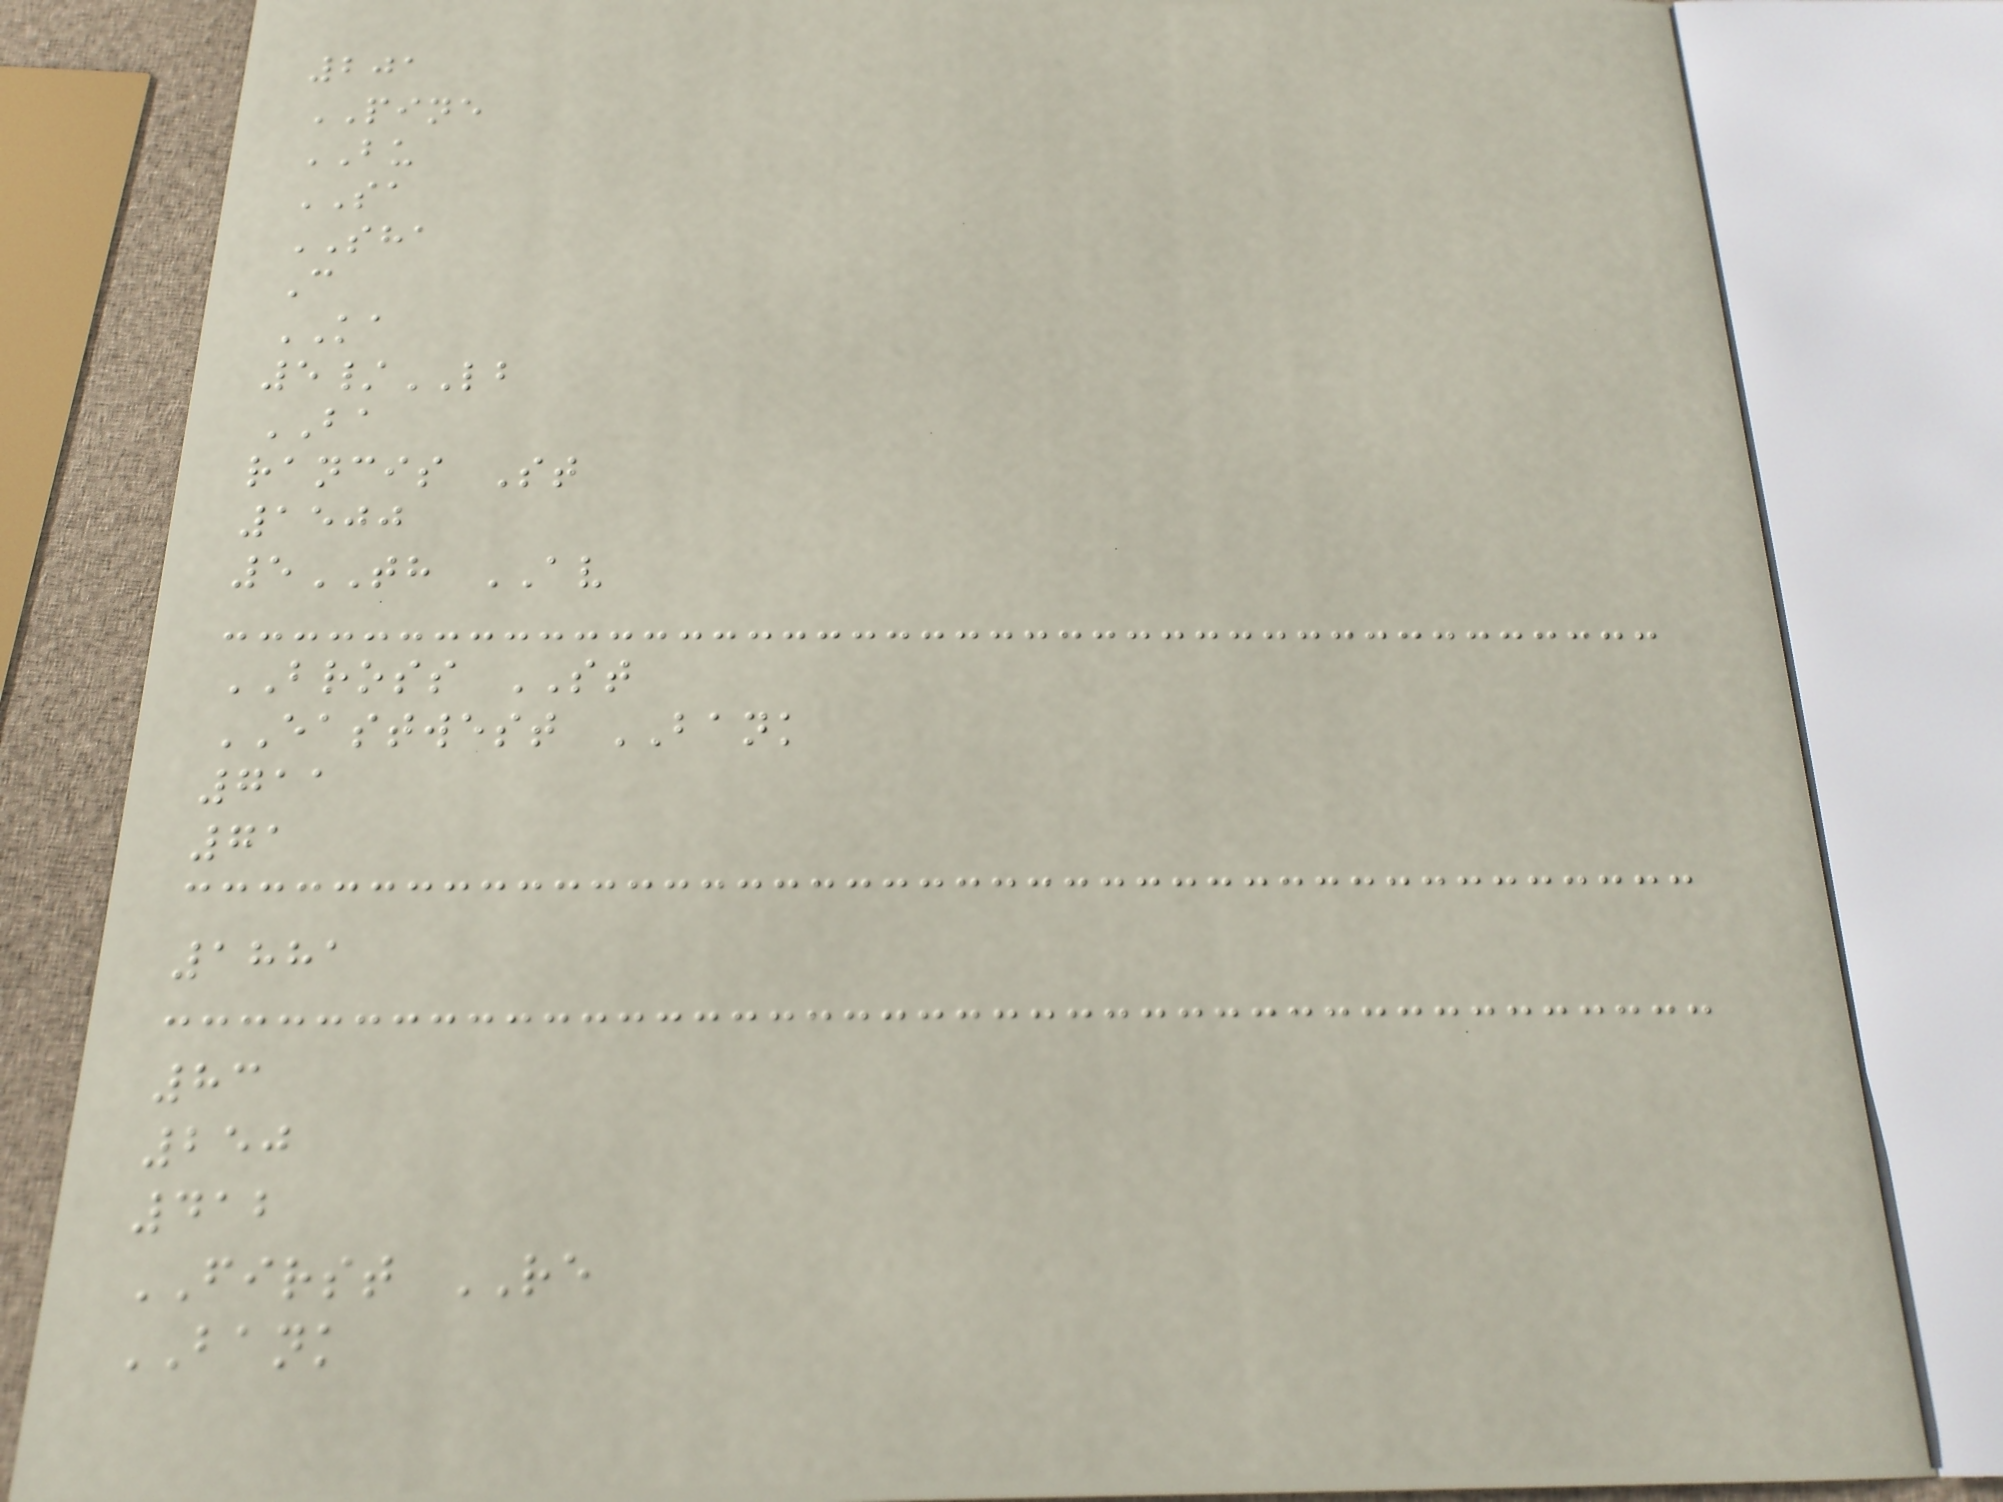201
PINE
BU
SA
SHA
C
KA
5/LB
BA
rancis St
1500
5TH AV
BROSS ST
EASTWEST BANK
711
71
1881
83
250
412
FIRST RE
BANK
